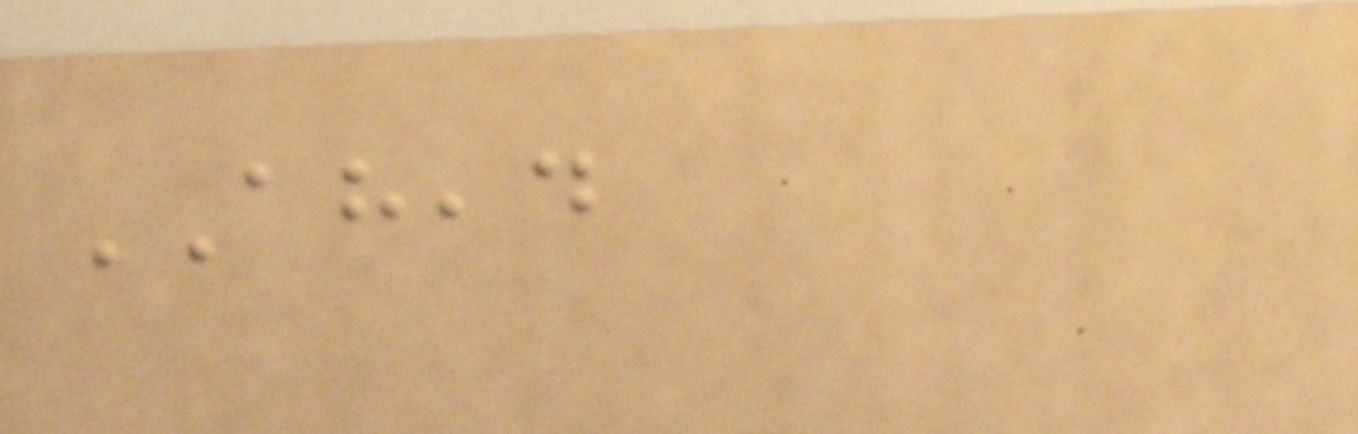AHEAD
